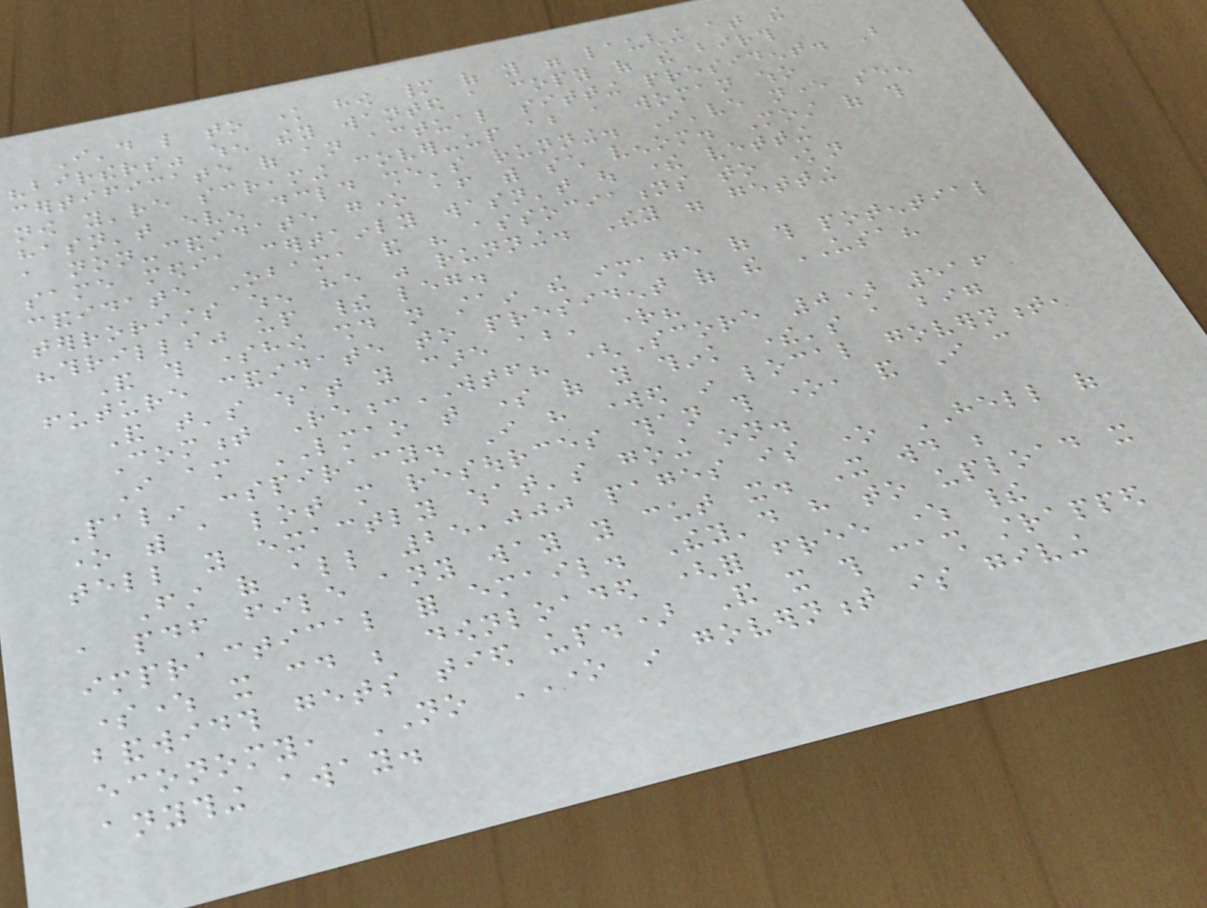I'd like to know how many of you were laughing at the
"birthers" when they wanted a copy of the birth
certificate of an actual sitting president. But
now you're screaming cover-up about a woman who
hasn't even declared she's running. I've never seen
a non-candidate gone after with such venom. Most of this
same media certainly wasn't out there vetting
candidate Obama and his associations to known
terrorists when he was running. They were getting
"thrills" up their leg.
And this somehow should not stain the image of this potential
future candidate to president of the USA?
And that's what you care about, right?
Comment Re:WTF? (Score 0) 516
I am LMAO that some of you think there's a big
Palin conspiracy. I have worked in local government,
one with a lot more resources than this one, and I can
tell you exactly what's going on.
First of all 25,000 pages is one HELL of
a pdf file any way you cut it. It would be
impractical for email. They'd have to upload it
somewhere it could be downloaded (for free where their
bandwidth gets tied up.) And it this cash strapped
economy, NO ONE in government is giving
anything away.
